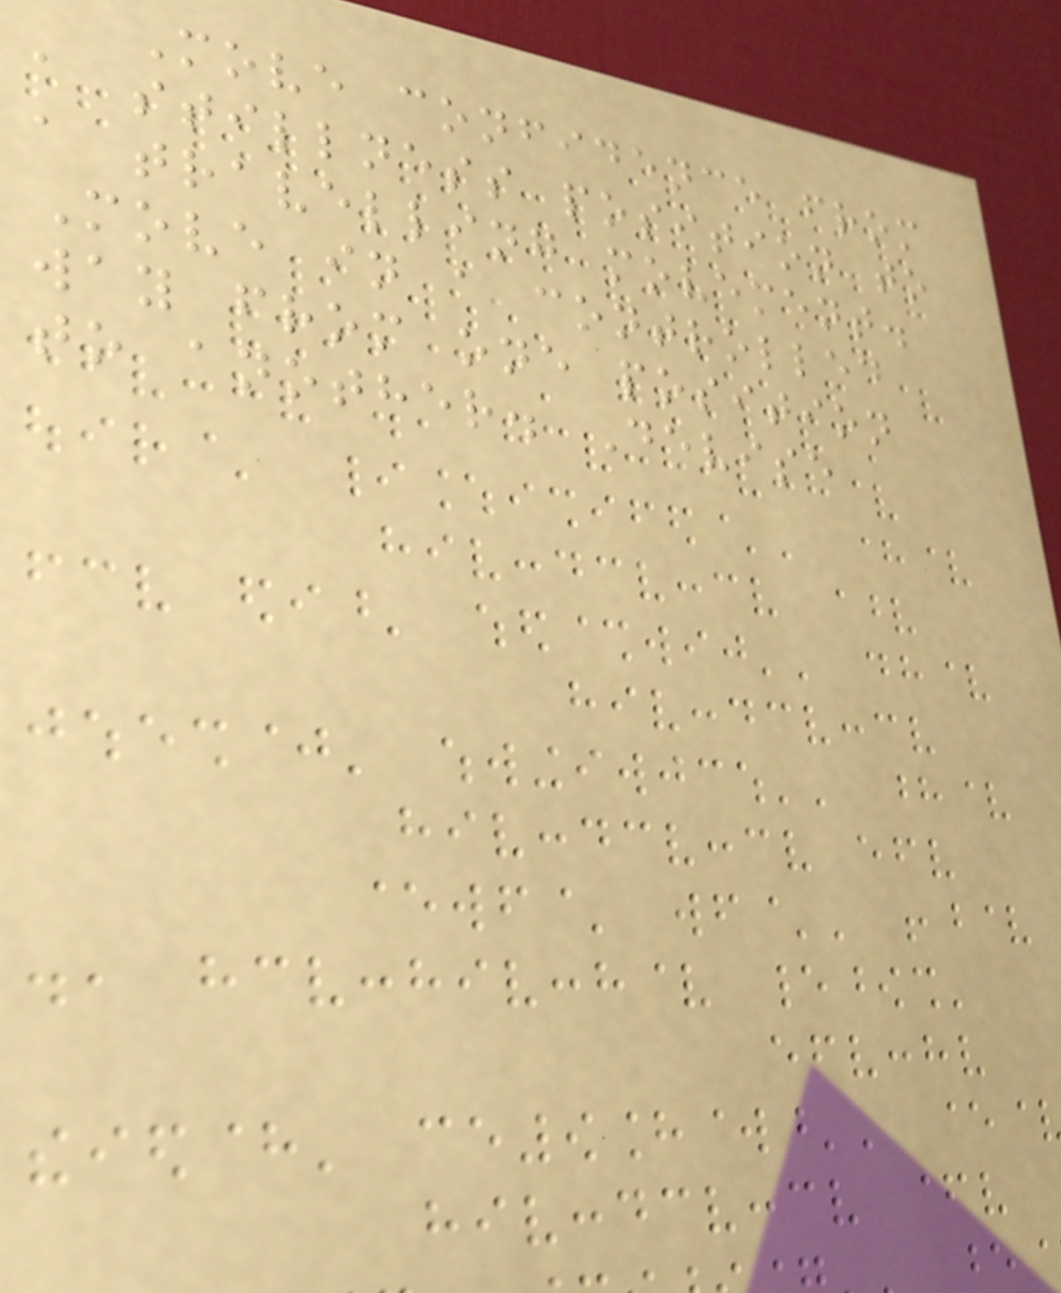Move confidence from
a stillness position to
a travelling movement.
Move in a controlled
way from one position
to another. Devise
